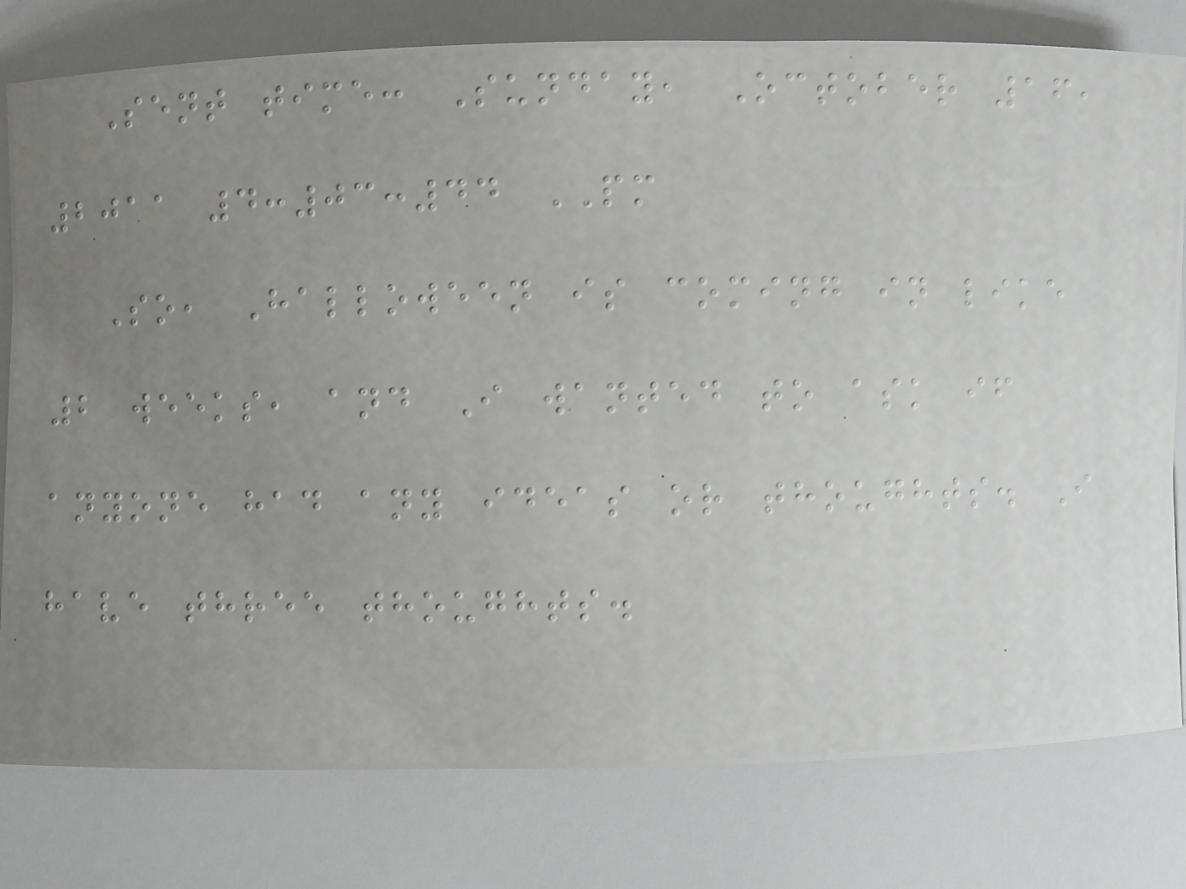Sent time: Sunday, October 16,
2011 4:03:44 PM
So, Halloween is coming in like
2 weeks, and I wanted to ask if
anyone had any ideas or thoughts. I
have three thoughts.
